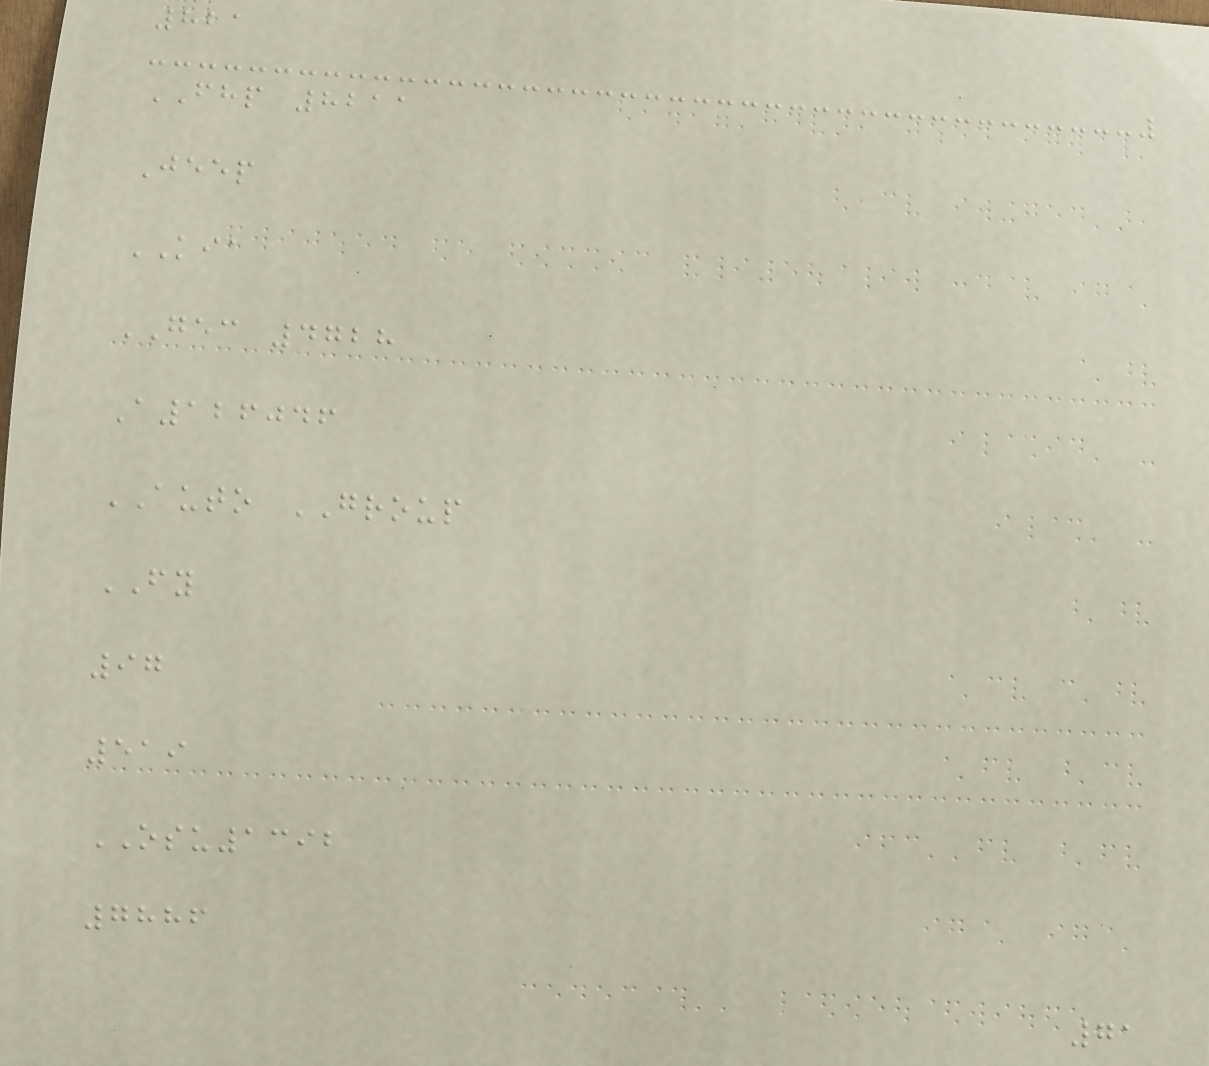821
FHP 8211
Jeep
KIA
GEC 4728
A126046
AUTO GROUP
FY
97
519
OSU1392
7886
71
